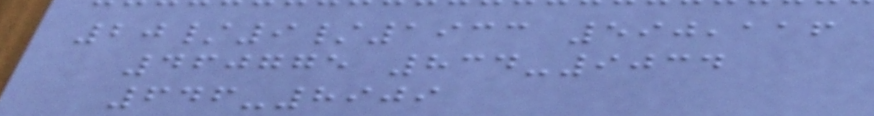20/9/1933 590,116
460775 834-9034
646-8909
